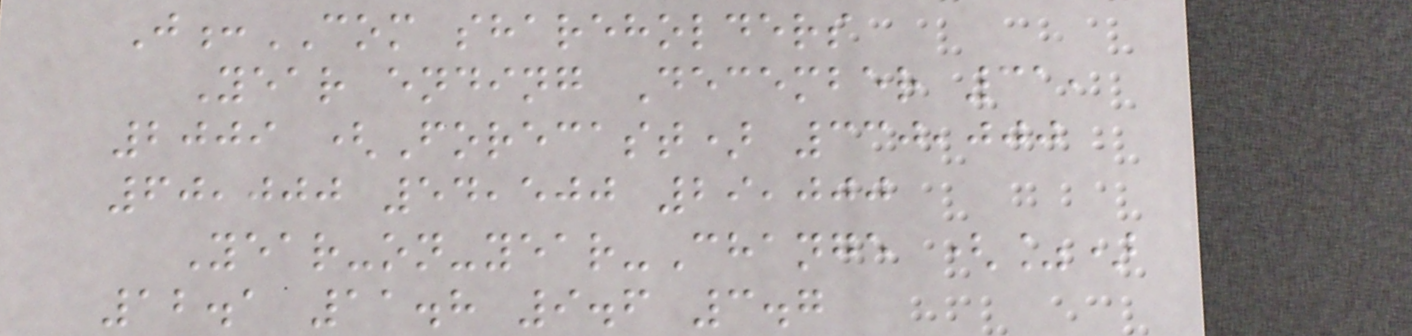J:COM shareholders
Year ending December 31,
2009 (Forecast) 330,000
60,000 54,500 29,000
Year-on-year-Change (%)
12.1 11.8 9.6 3.7
